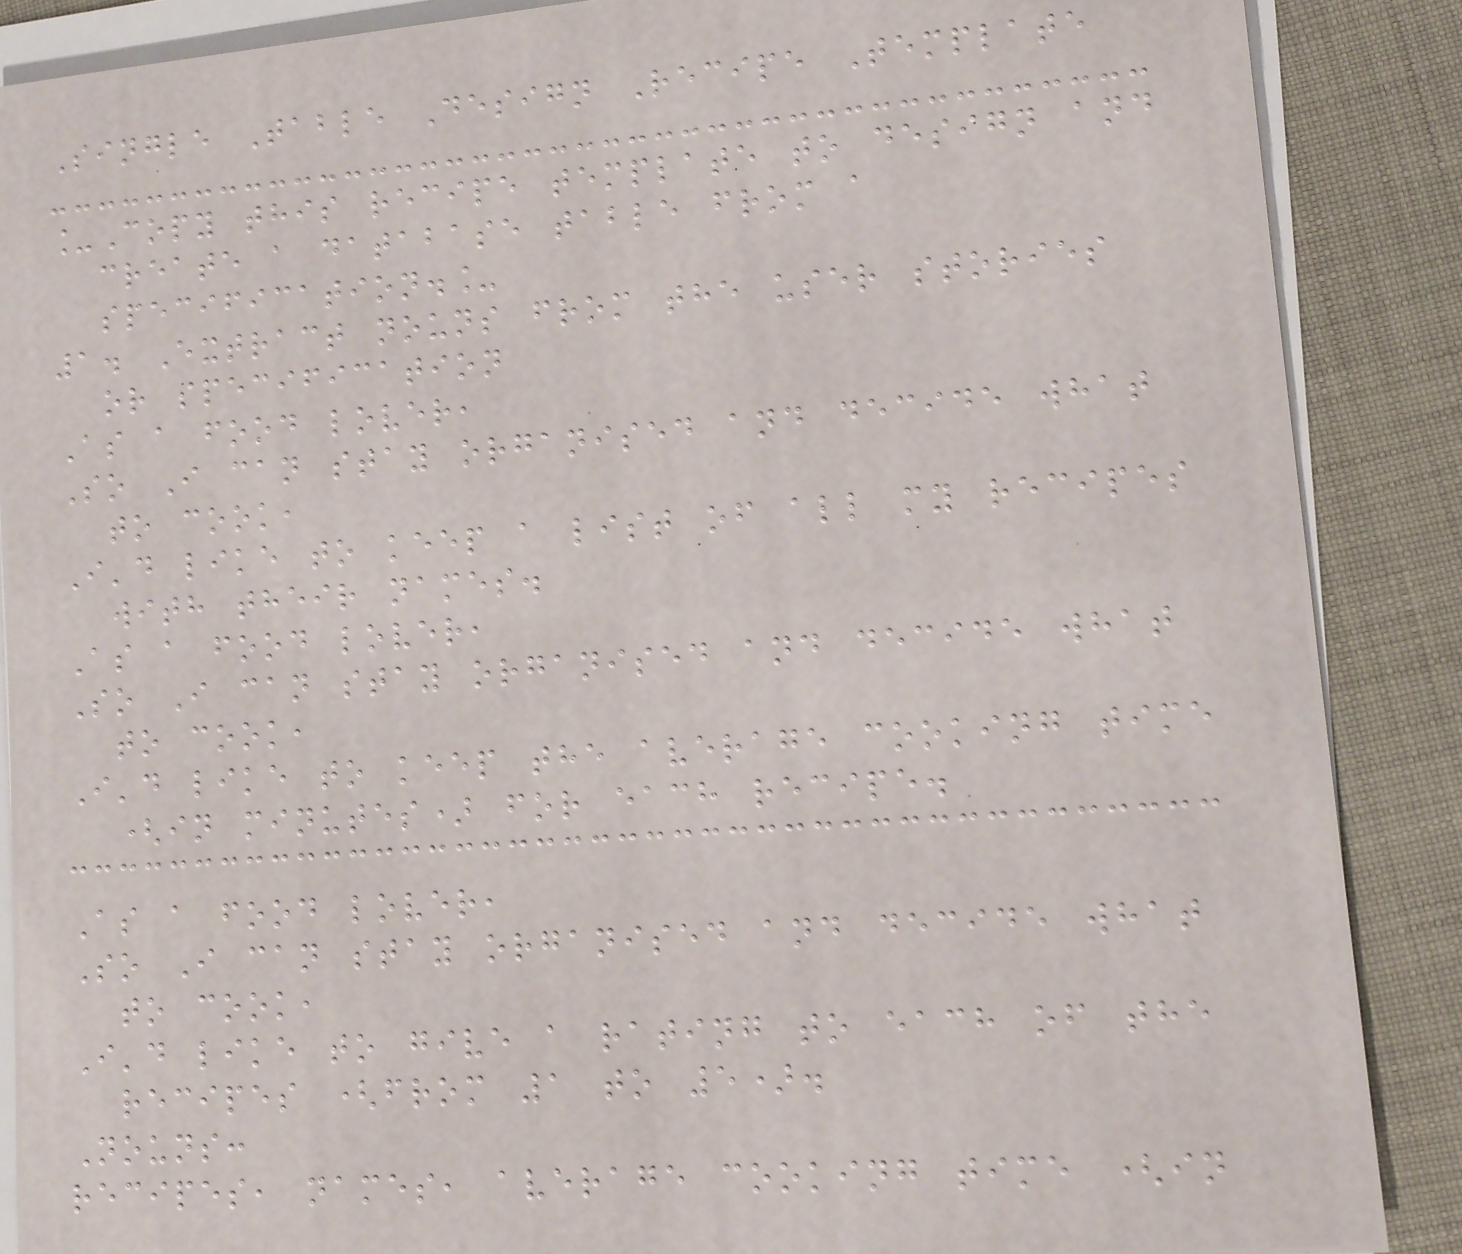Single Table Design Recipe Template
_Copy this recipe template to design and
create a database table from a
specification._
1. Extract nouns from the user stories
or specification
As a food lover,
So I can stay organised and decide what
to cook,
I'd like to keep a list of all my recipes
with their names.
As a food lover,
So I can stay organised and decide what
to cook,
I'd like to keep the average cooking time
(in minutes) for each recipe.
As a food lover,
So I can stay organised and decide what
to cook,
I'd like to give a rating to each of the
recipes (from 1 to 5).
Nouns:
recipes, names, average cooking time (in
